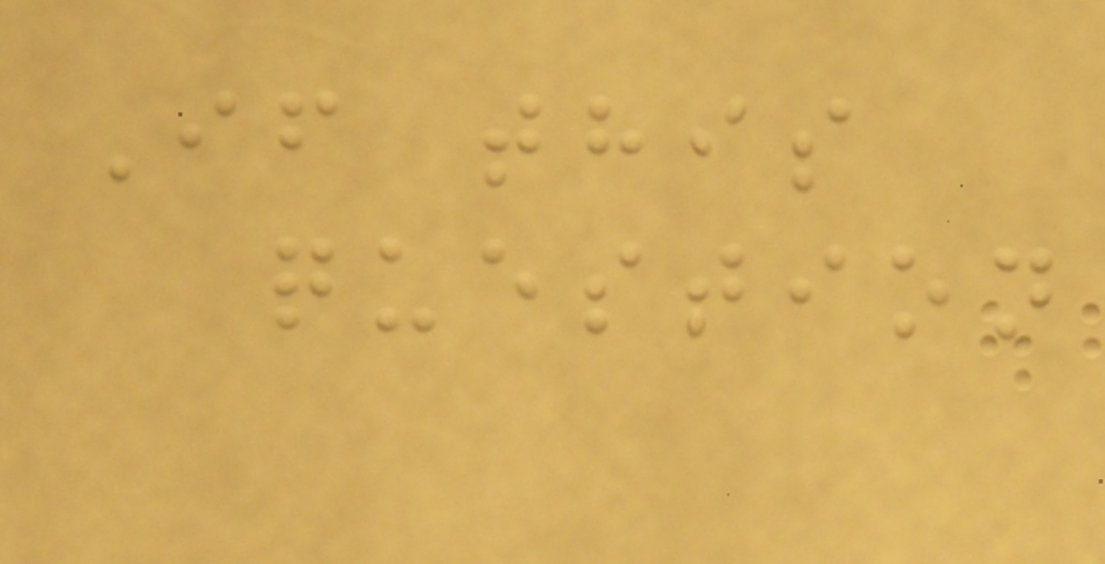If this
question
